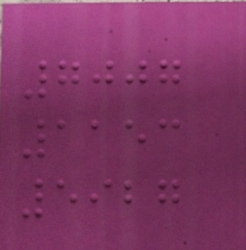7007
1153
5927
